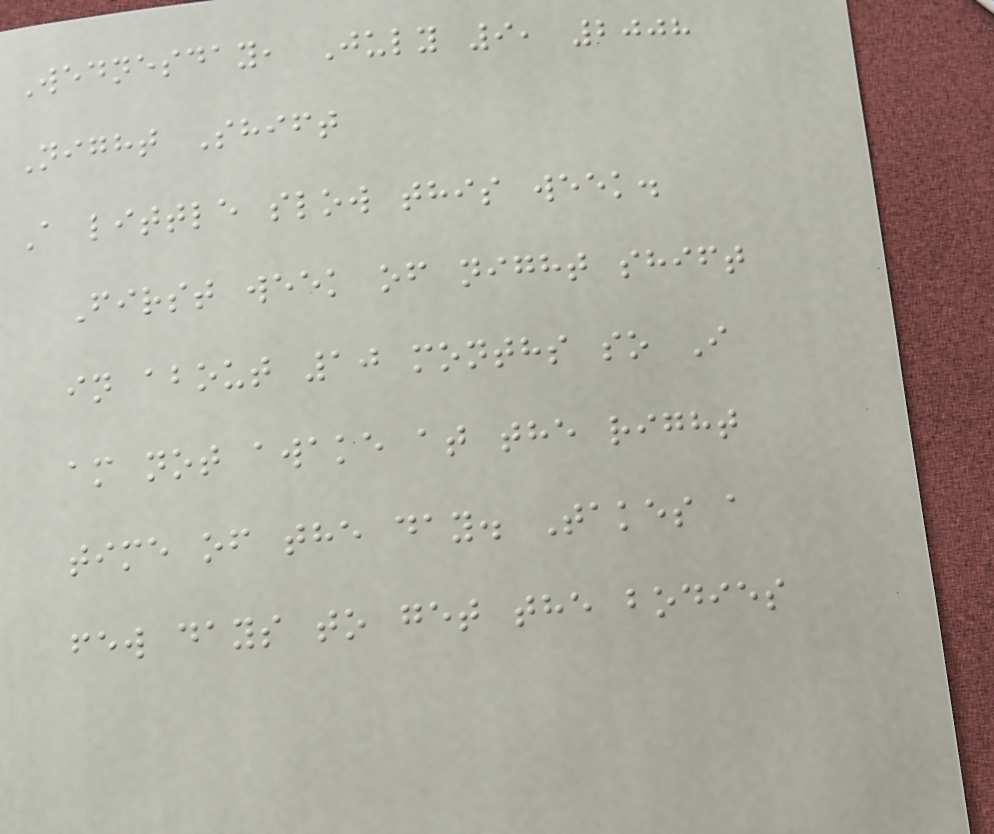Wednesday, July 9, 2008
Night Shift
A little slow this week.
First week of night shift
in about 10 months so I
am not awake at the right
time of the day. Takes a
few days to get the bodies
